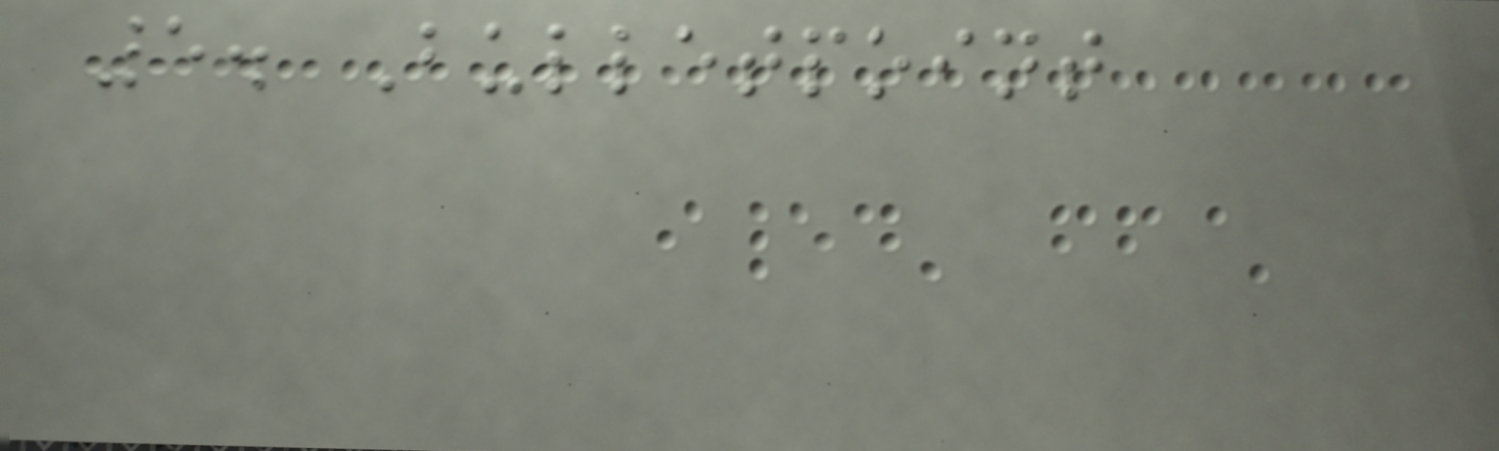5. Bulletpoint
